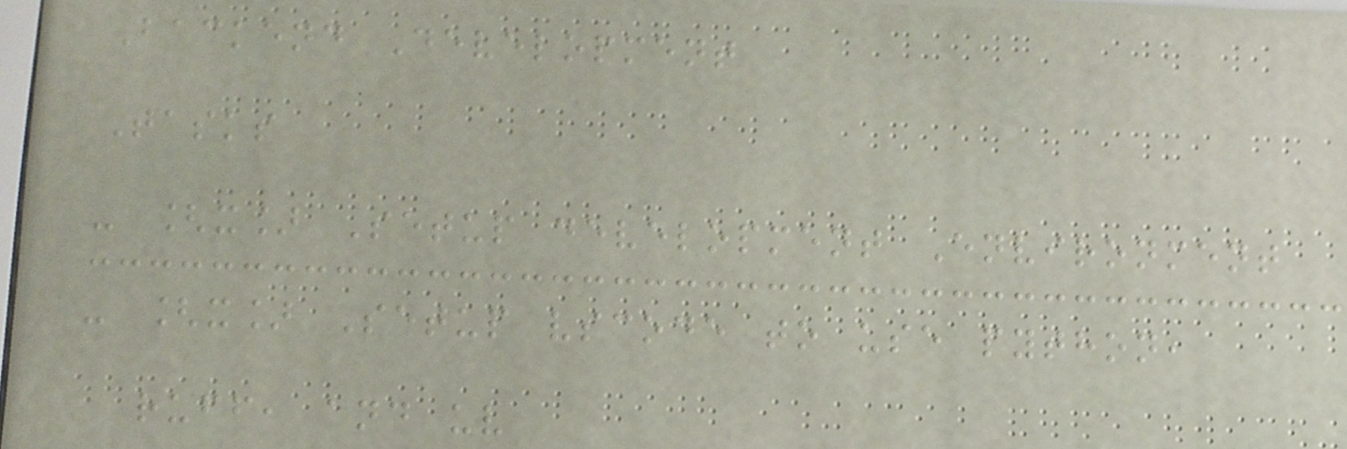Backend Development
Tasks
- [x] Setup development Environment
- [x] Setup vscode to use python,
ruff, and uv
